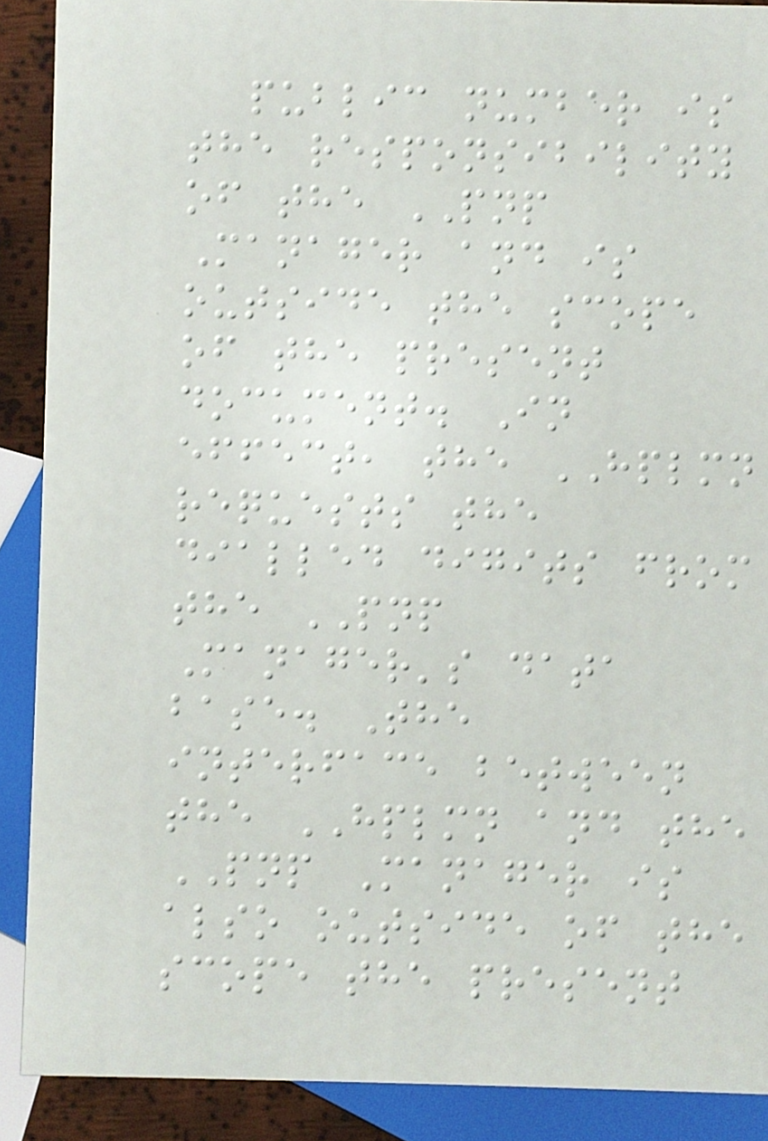public number is
the responsibility
of the PNP
Manager and is
outside the scope
of the present
document. In
effect, the HPLMN
requests the
dialled digits from
the PNP
Manager's data
base. The
interface between
the HPLMN and the
PNP Manager is
also outside of the
scope the present
